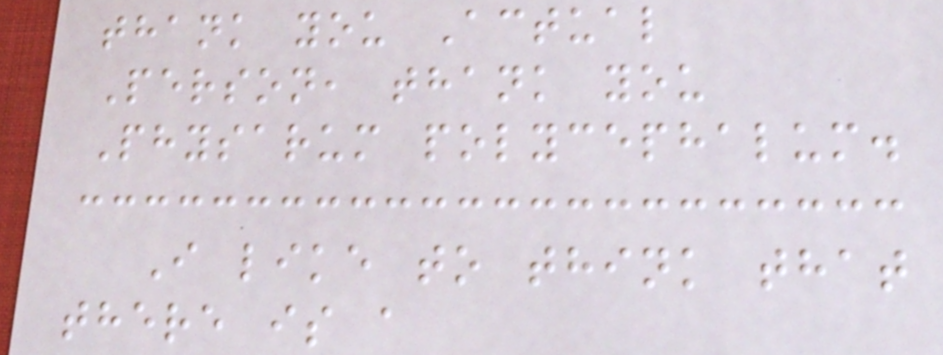thank you Actual
Person, thank you
Physarum polycephalum.
I like to think that
there is a
